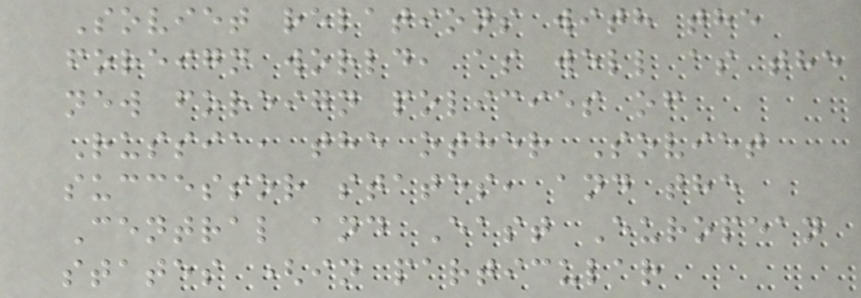Soviet relations with the
foreign world, as well as the
new foreign policies of
Russia, the other Soviet
successor states, and the
Central and East European
states (in particular
